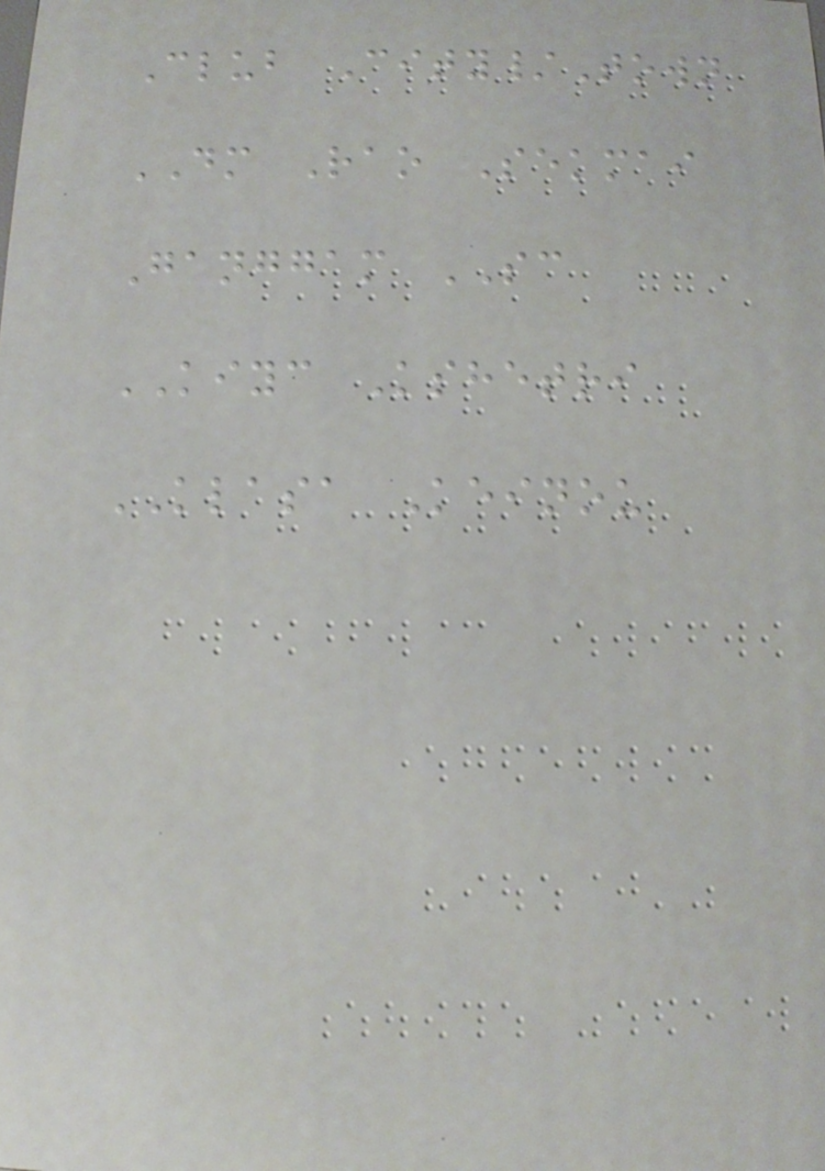Club City/Town
DM Rao Sekmai
Ganggam SC
KIYC Kshetri
KLASA Keinou
